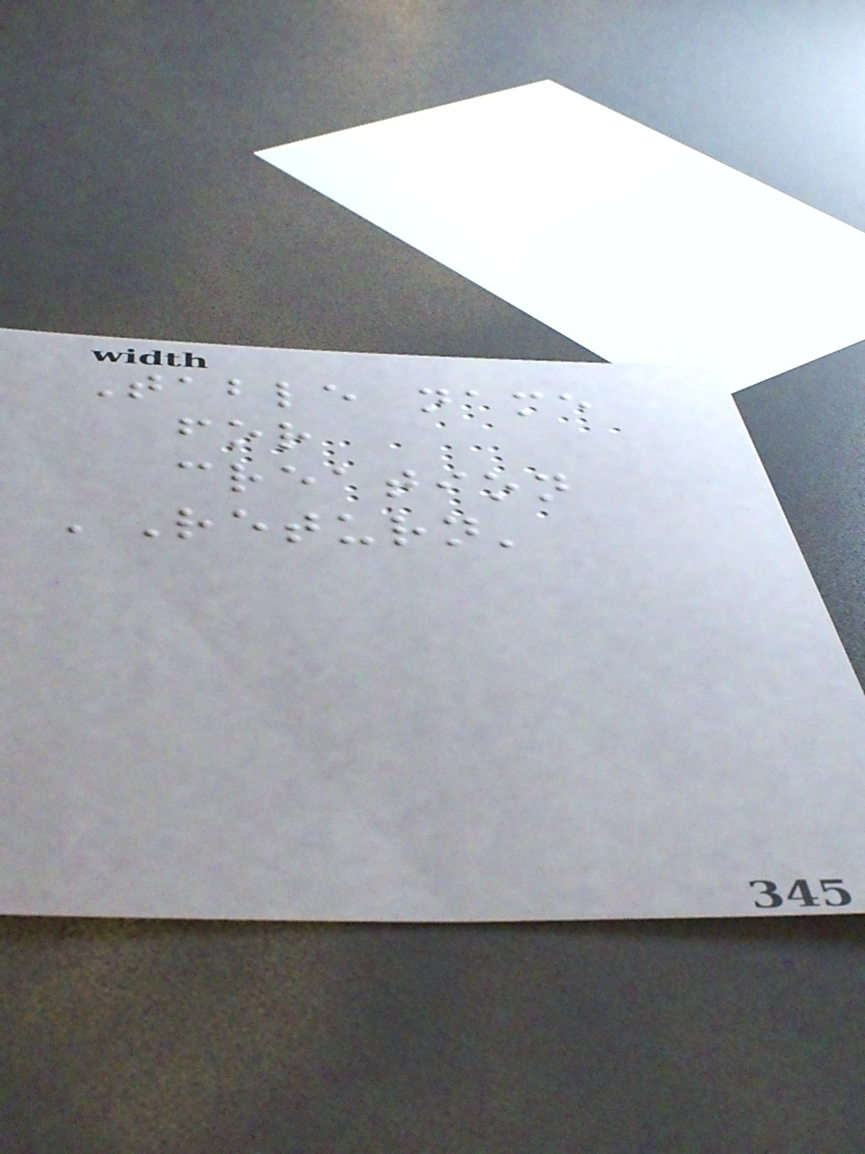Table name
for
creation
'Return'
